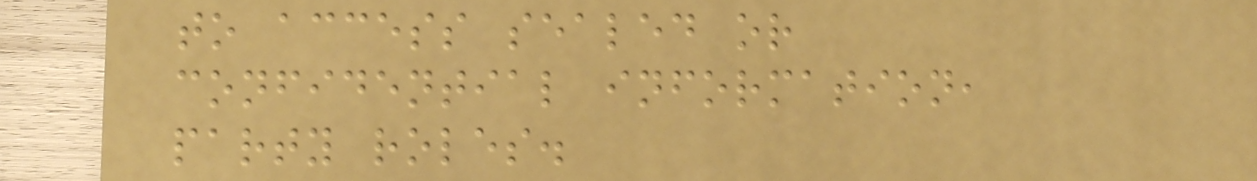to access sealed or
confidential information,
party roles.
